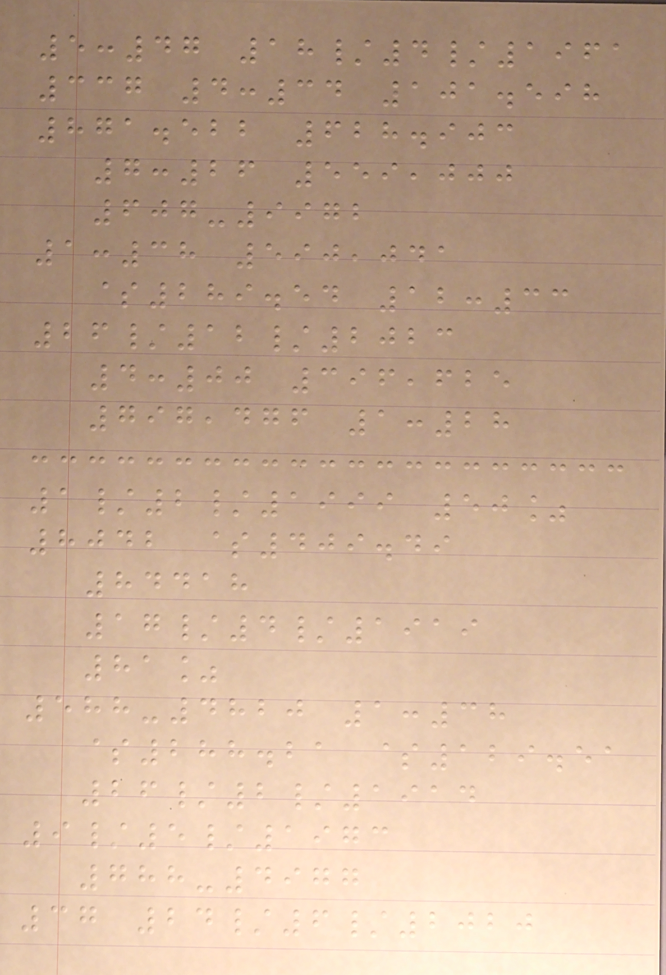5:47 18/4/1961
337 4:34 101.598
871.522 628.903
7:26 559,000
607-9972
1:38 590,041
$289.54 12:33
26/12/2023
4:00 396,625
797,476 1:28
1/2/1999 50%
8042 $409.49
84418
17/4/1919
81%
588-4820 1:38
$288.21 $129.51
26/2/1914
9/5/1973
788-4977
37 24/6/2020
